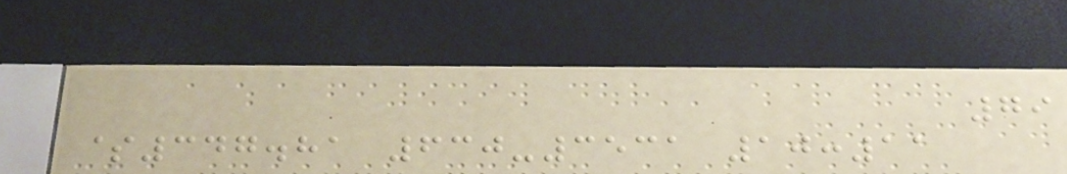79
$347.81 630-3531 10:11
